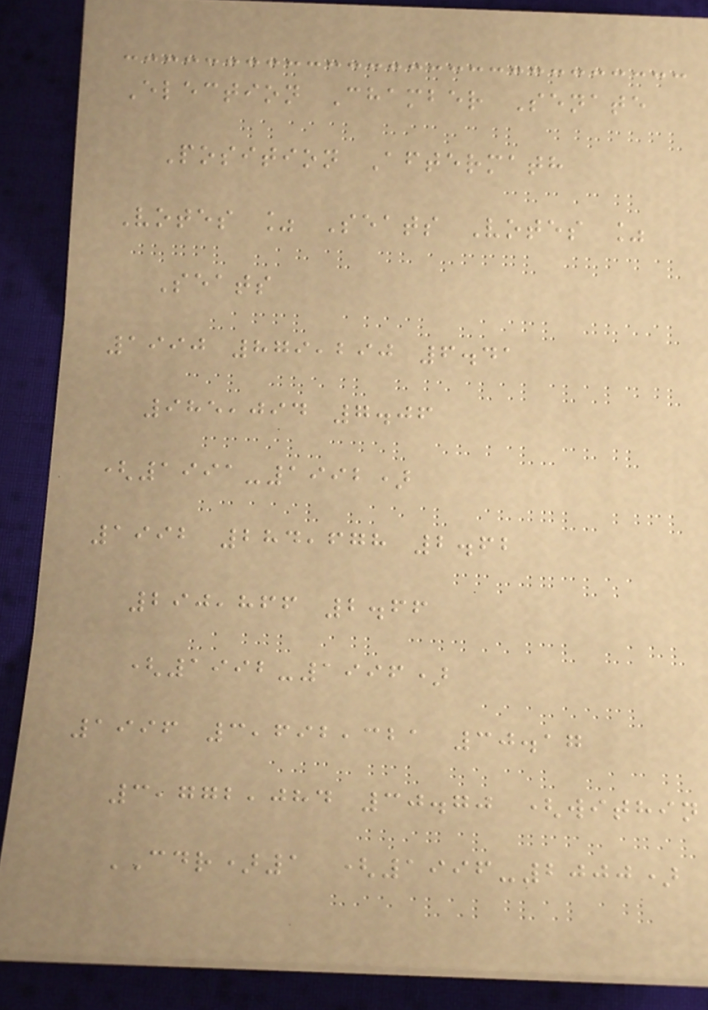Election Chamber Senate
Position Aftermath
Votes % Seats Votes %
Seats
1990 879,290 6.41
985,094 7.06
(1991-1992)
1992 284,678 2.62
290,866 2.66
(1992-1996)
1996 3,692,321 30.17
3,772,084 30.70 (within
CDR)1 (1996-2000)
